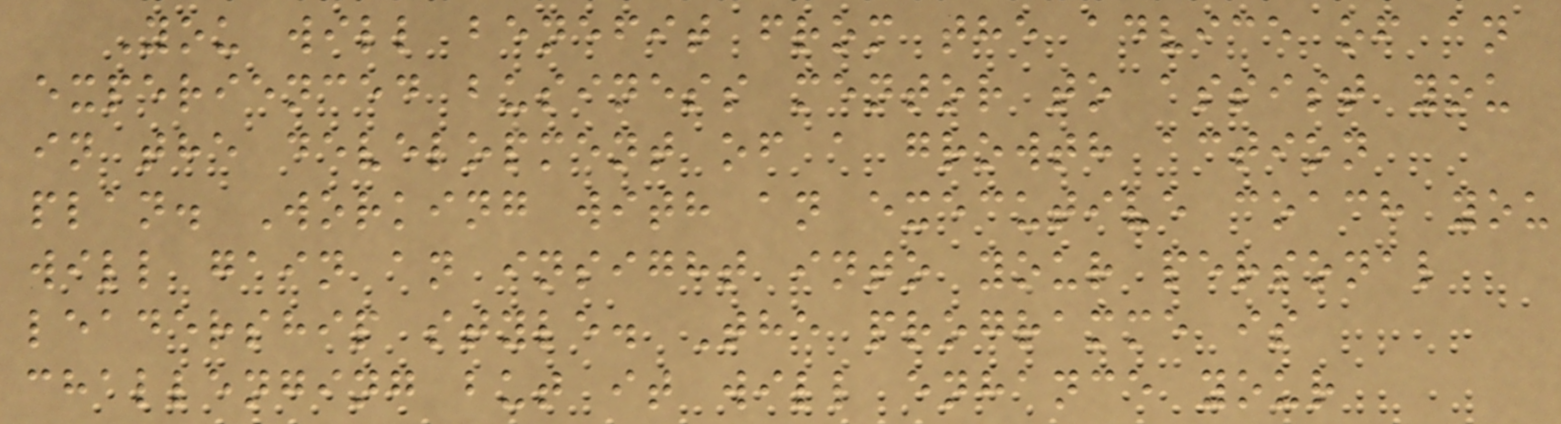You will benefit from the advice of an
experienced business mentor to assist you
in the development of a growth action
plan. Working with an executive coach you
will gain an insight into your personal
leadership style. The programme is
challenging but it will enhance your
